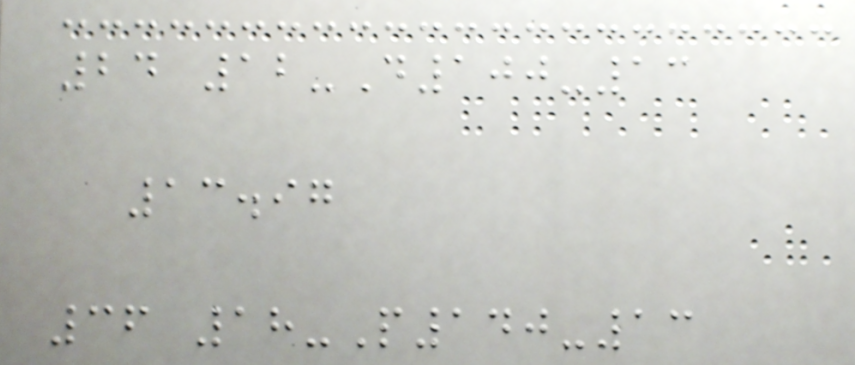24 12-D100-13
13.97
36 18-P140-13
